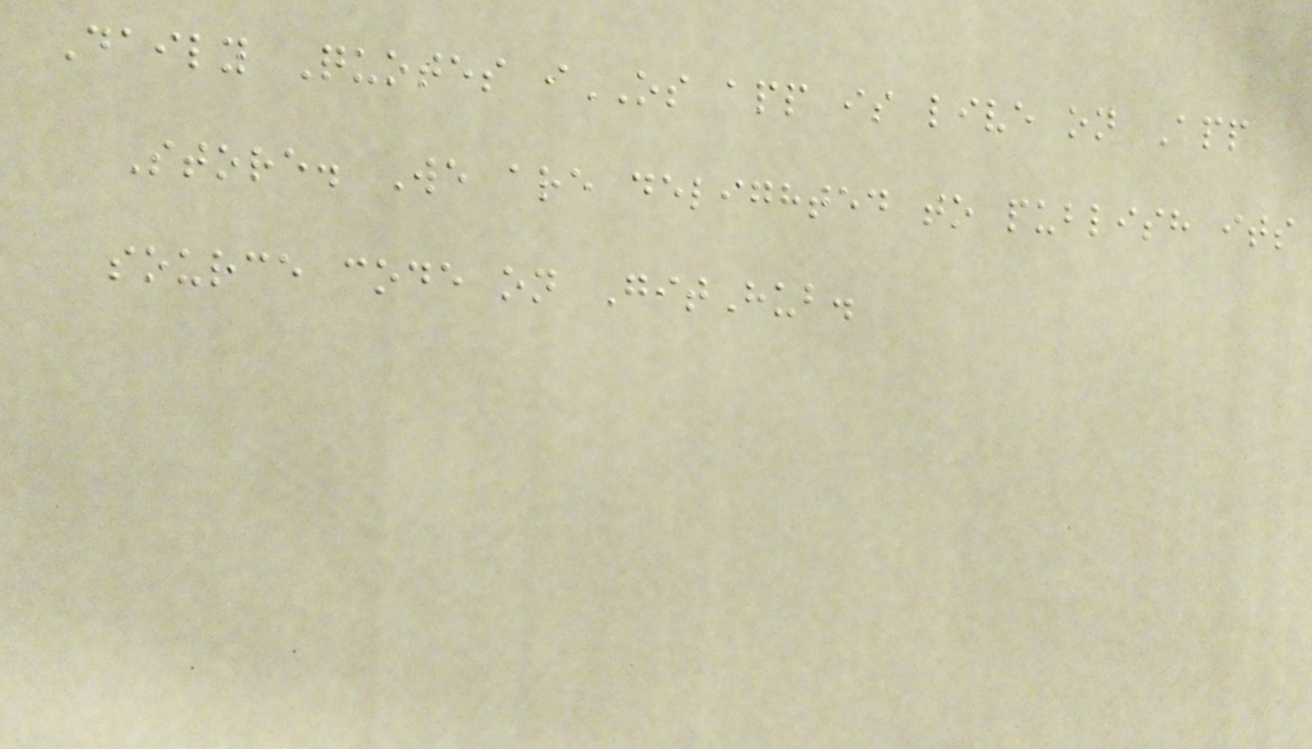Daily Quotes iOS app is live on App
Store. We are delighted to publish its
source code on GitHub.
